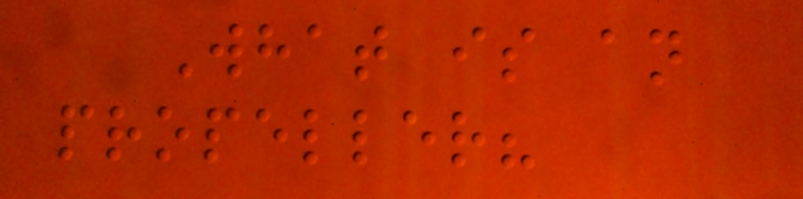What is an
propeller?
